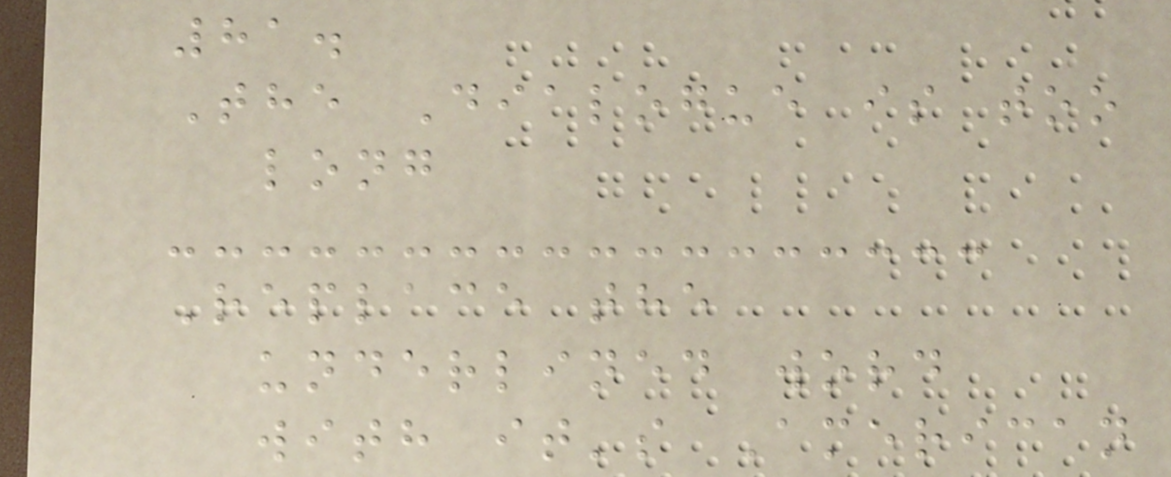81.
The Dialogue is too
long
Replace the
underlined word
with it's American
